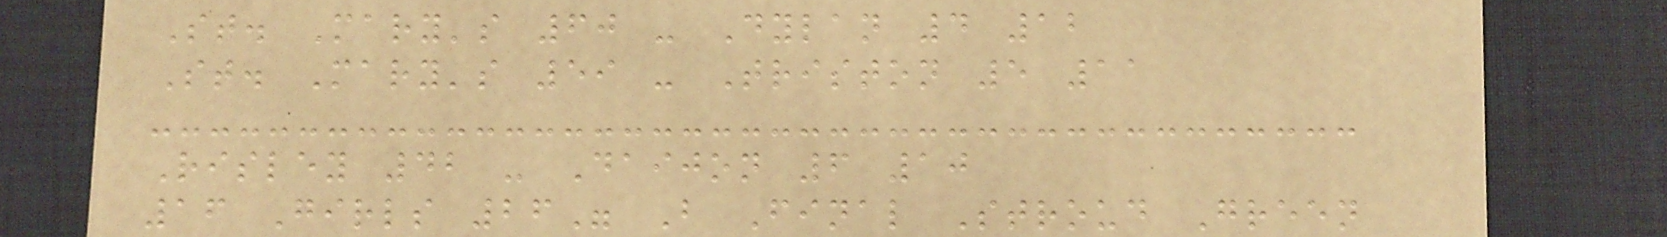St. Mary's 60 - Dylan 4 12
St. Mary's 59 - Triston 5 11
Risley 42 - Daijon 6 10
16 Girls 26" B Final Stroud Green
